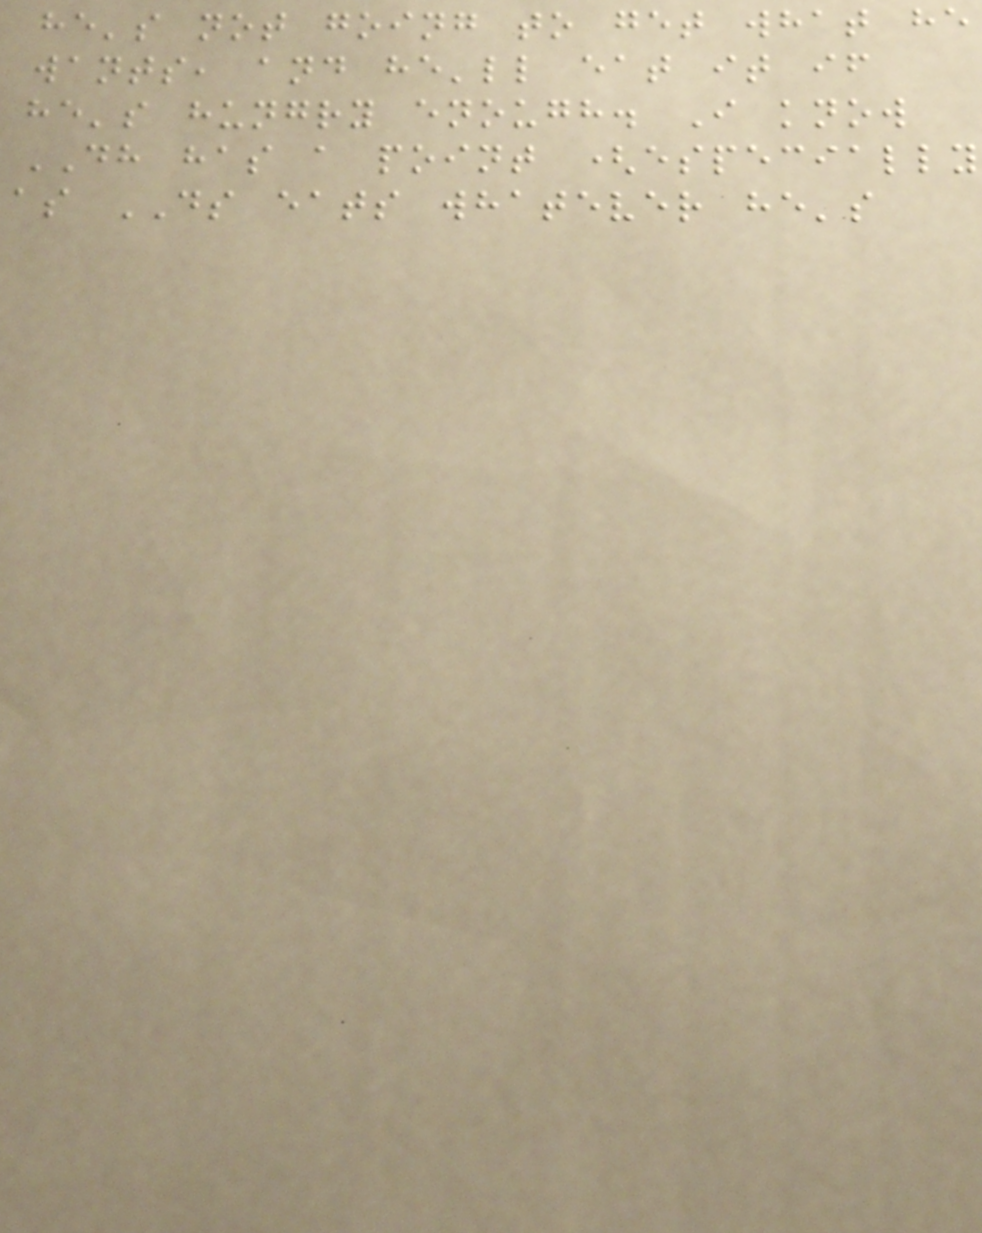he's not going to get what he
wants, and he'll eat it if
he's hungry enough. I know
DH has a point (especially
as DS eats whatever he's
